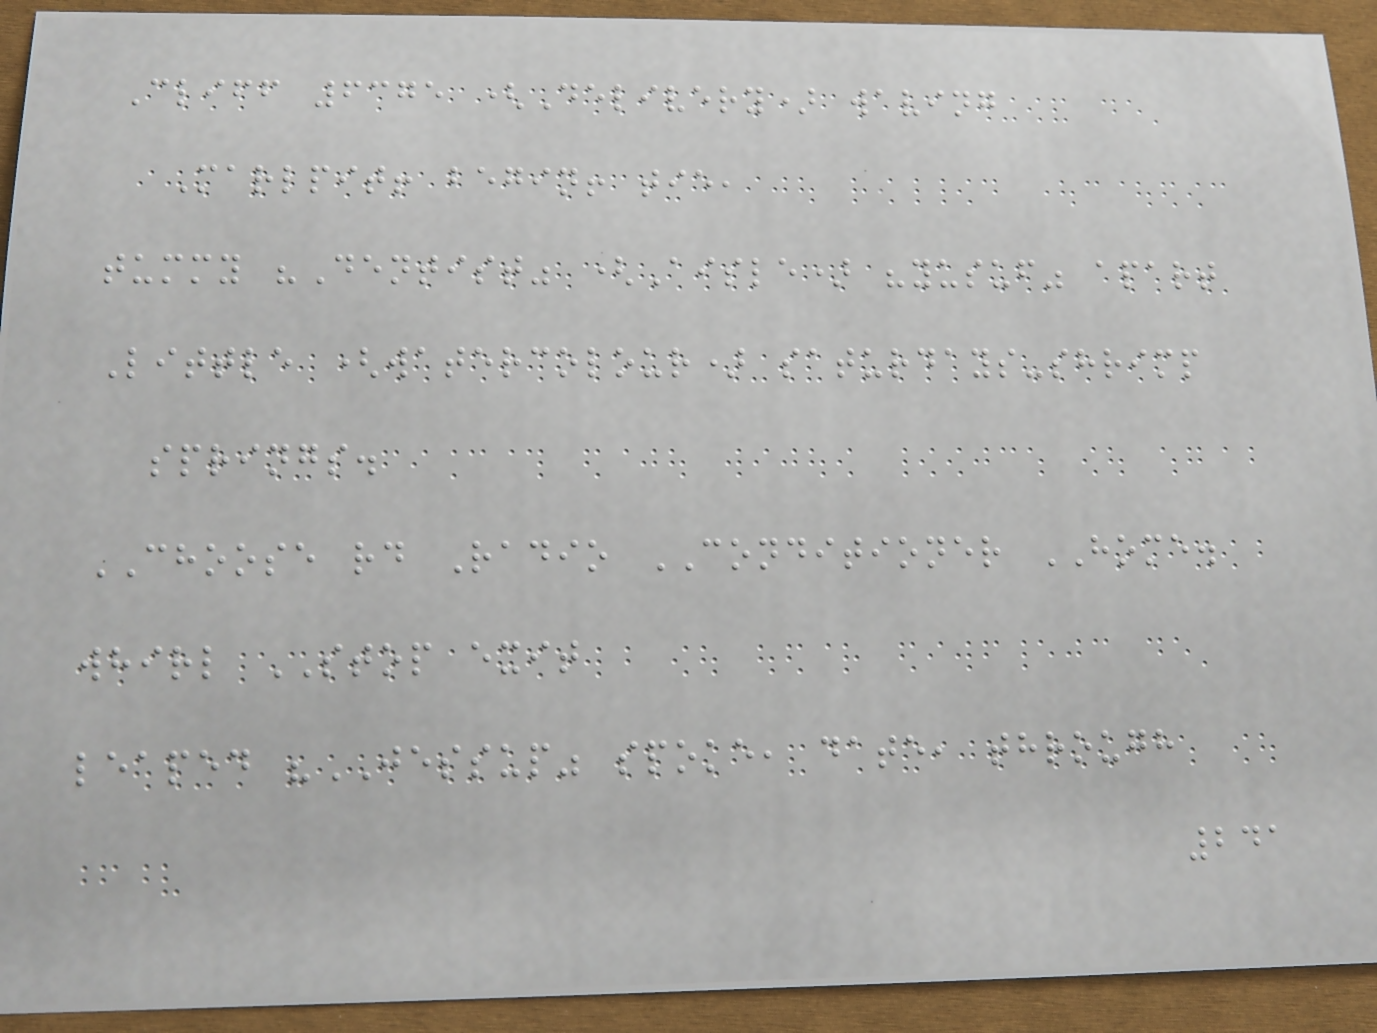Cliff 6375 (Delivery) waving
Marlpit! begin! tie,
tummy "Dentist" (Aisle) "yusuf" apart
Little (watercolour) saturdays-shrimp
springs.
CHOOSE rd Radio CONDITIONER HOME.
whirl STOP exit
leaped "JESSUP" spoke, date, through
241
